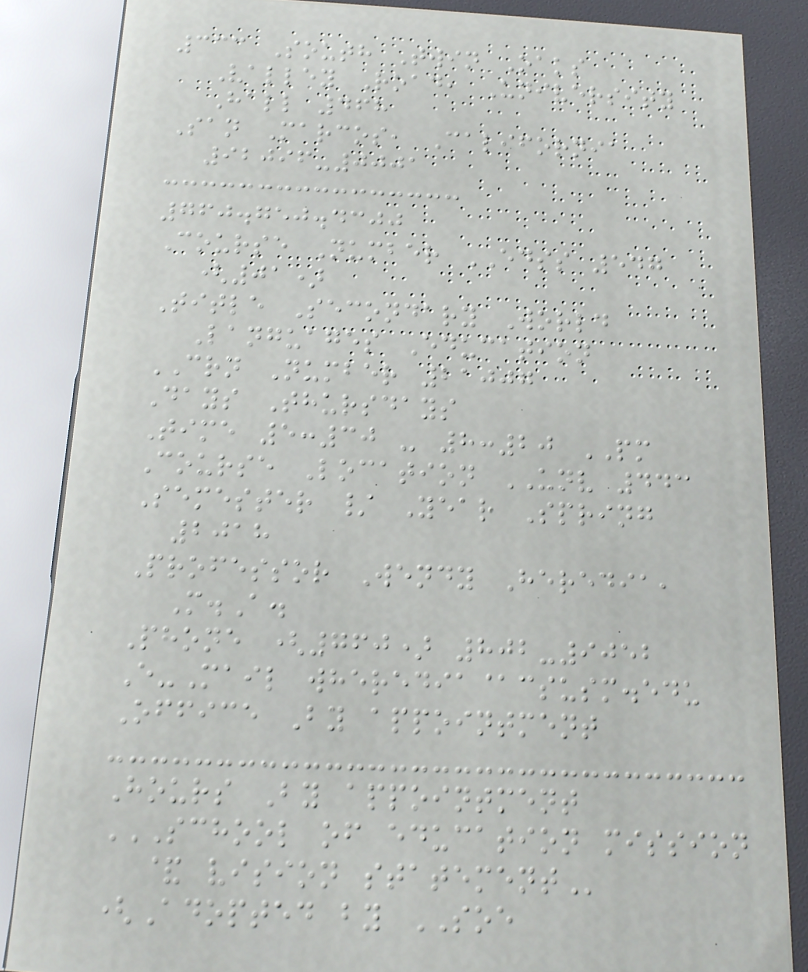333 South Twin Oaks
Valley Road, University
Hall 468
San Marcos, California
92096-0001
760.750.4300
Course Number EDSS 547
(01)
Title Secondary World
Languages Education
CRN Number 21007
Days Thursdays
Time 5:30 - 8:20 PM
Course Location UNV 443
Semester / Year Spring
2018
Professor Wendy Heredia,
M.A.
Phone (760) 802-9052
E-Mail wheredia@csusm.edu
Office By appointment
Hours By appointment
SCHOOL OF EDUCATION MISSION
& VISION STATEMENT
(Adopted by SOE
